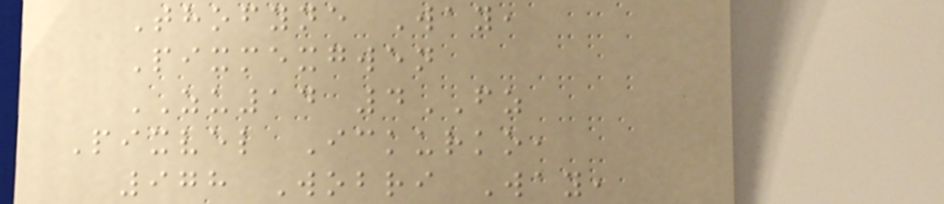Thofyne Way,
Pixmexgwen
ZU14 4FZ
Pixvel Ickurko,
978 Wobri Way,
